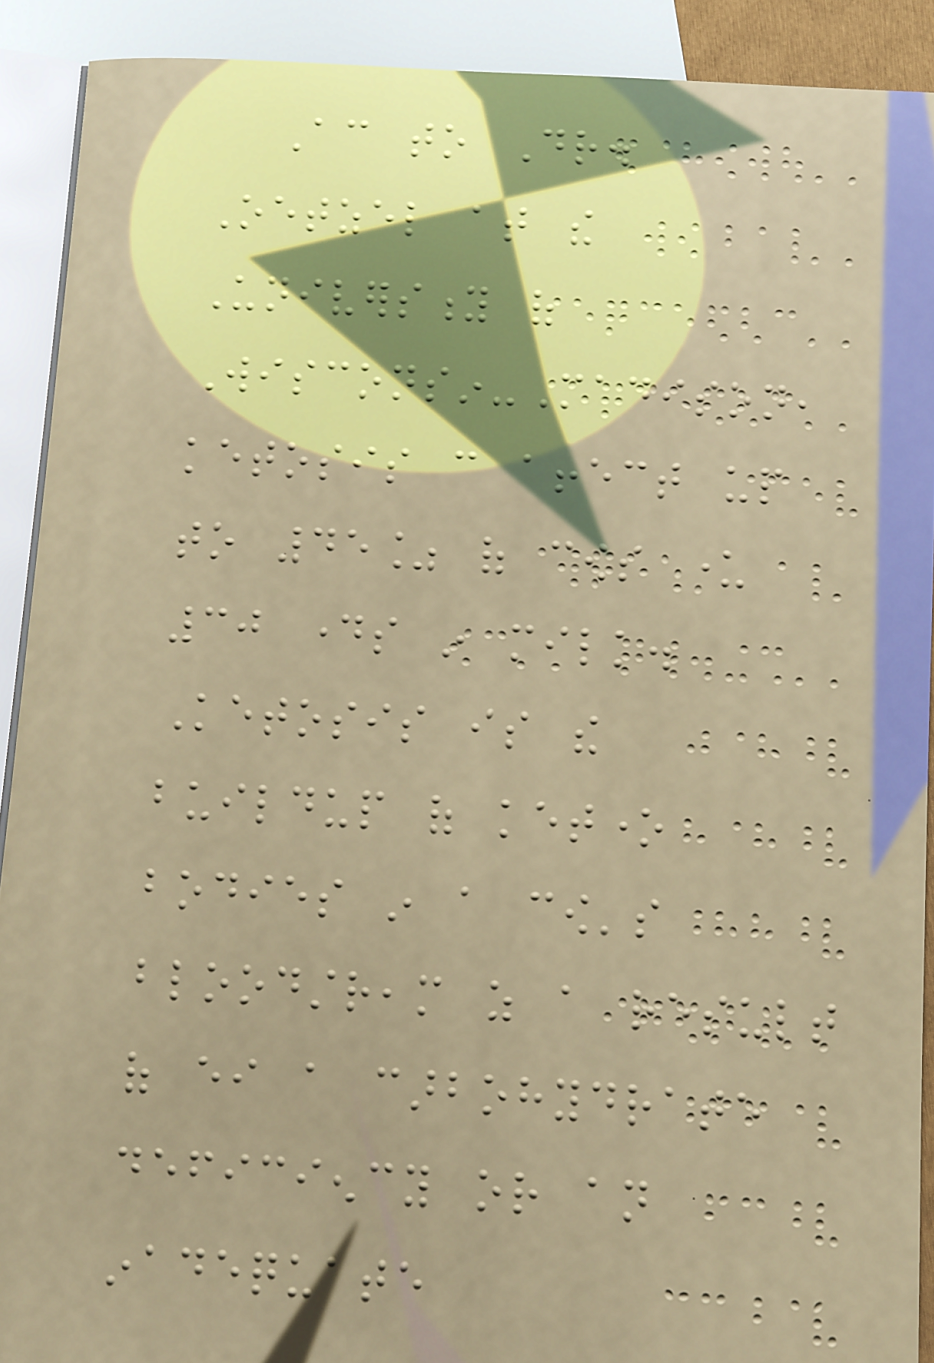According to Dr.
Oetzel at the
University of
Wisconsin-Madison,
ketosis can affect up
to 45% of cows under
30 days in milk.
Ketosis is the
buildup of ketone
bodies in a cow's
bloodstream as a result
of either a carbohydrate
deficiency or an
inadequate
